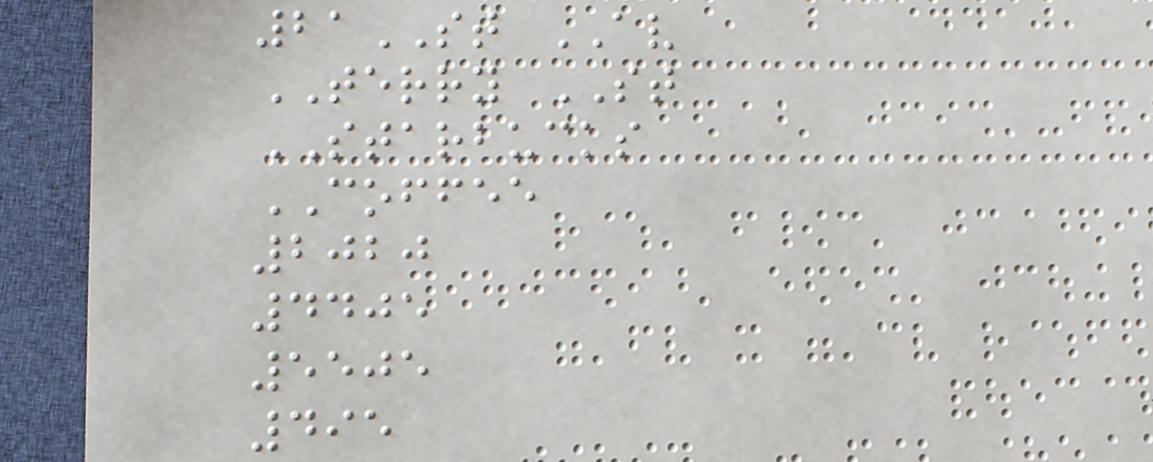21ST AV
TERRY ST
STARBUCKS
COFFEE
2020
4405
5505
495
